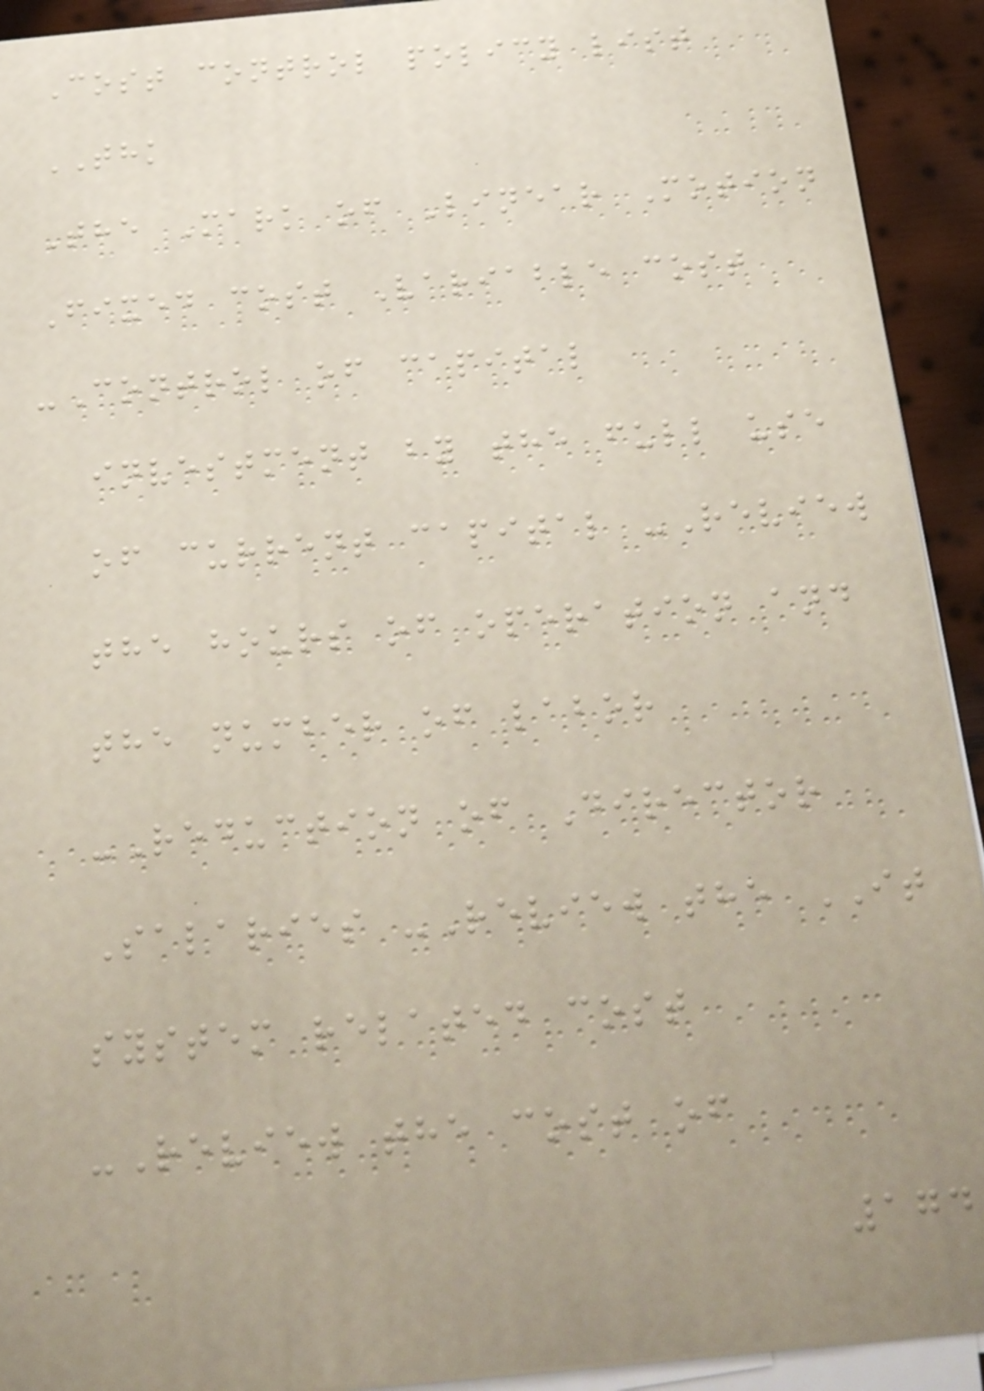Cost control policy list
THK
The Mark of Linear Motion
Fixed cost Variable cost
-Control of capital
investment by the full use
of current capital -Review
the hours of operation and
the number of labor
-Reduction of Director
Salaries -Review the IT
system related cost
-Review the cost of
174
